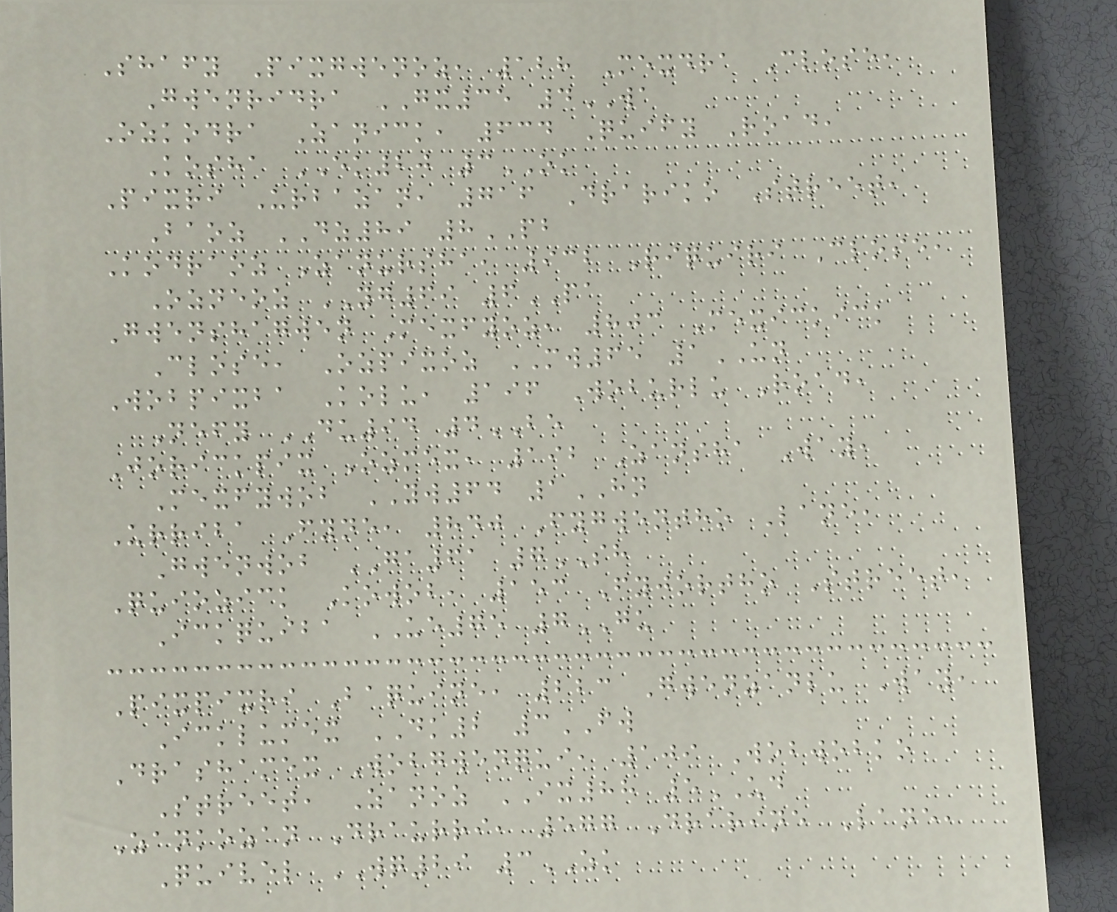Shafy Pixgwenoz, 128 Mexdra Close,
Gwenridra GX35 4WA
Ozkodra Zanick, 634 Quify Road,
Kosha EK20 3OK
Pixri Urbazan, 716 Drariko Street,
Baoz DZ89 8PB
Kodraoz Zanursha, 932 Riquiri Close,
Ozneoz YG69 6PA
Gwenshagwen Mexfyoz, 803 Mexickick
Close, Ozpixoz MW65 1UN
Wobpixba Kolu, 196 Woburlu Road,
Nefy DU94 4BE
Jorickpix Ozmex, 192 Zansha Way,
Mexfywob YW64 1HN
Urriba Fyne, 840 Fygwentho Lane,
Gwenwob GA61 7SH
Quiozick Kowob, 153 Fyjortho Street,
Ickquiba UE75 7GU
Pixpixri Baquine, 223 Gwenzanlu Way,
Icklumex DK2 3FW
Drashamex Wobgwenqui, 109 Wobwobko
Street, Zanoz IX88 5UD
Zankozan Draurri, 577 Drarine Lane,
Quivel WQ29 3ZK
